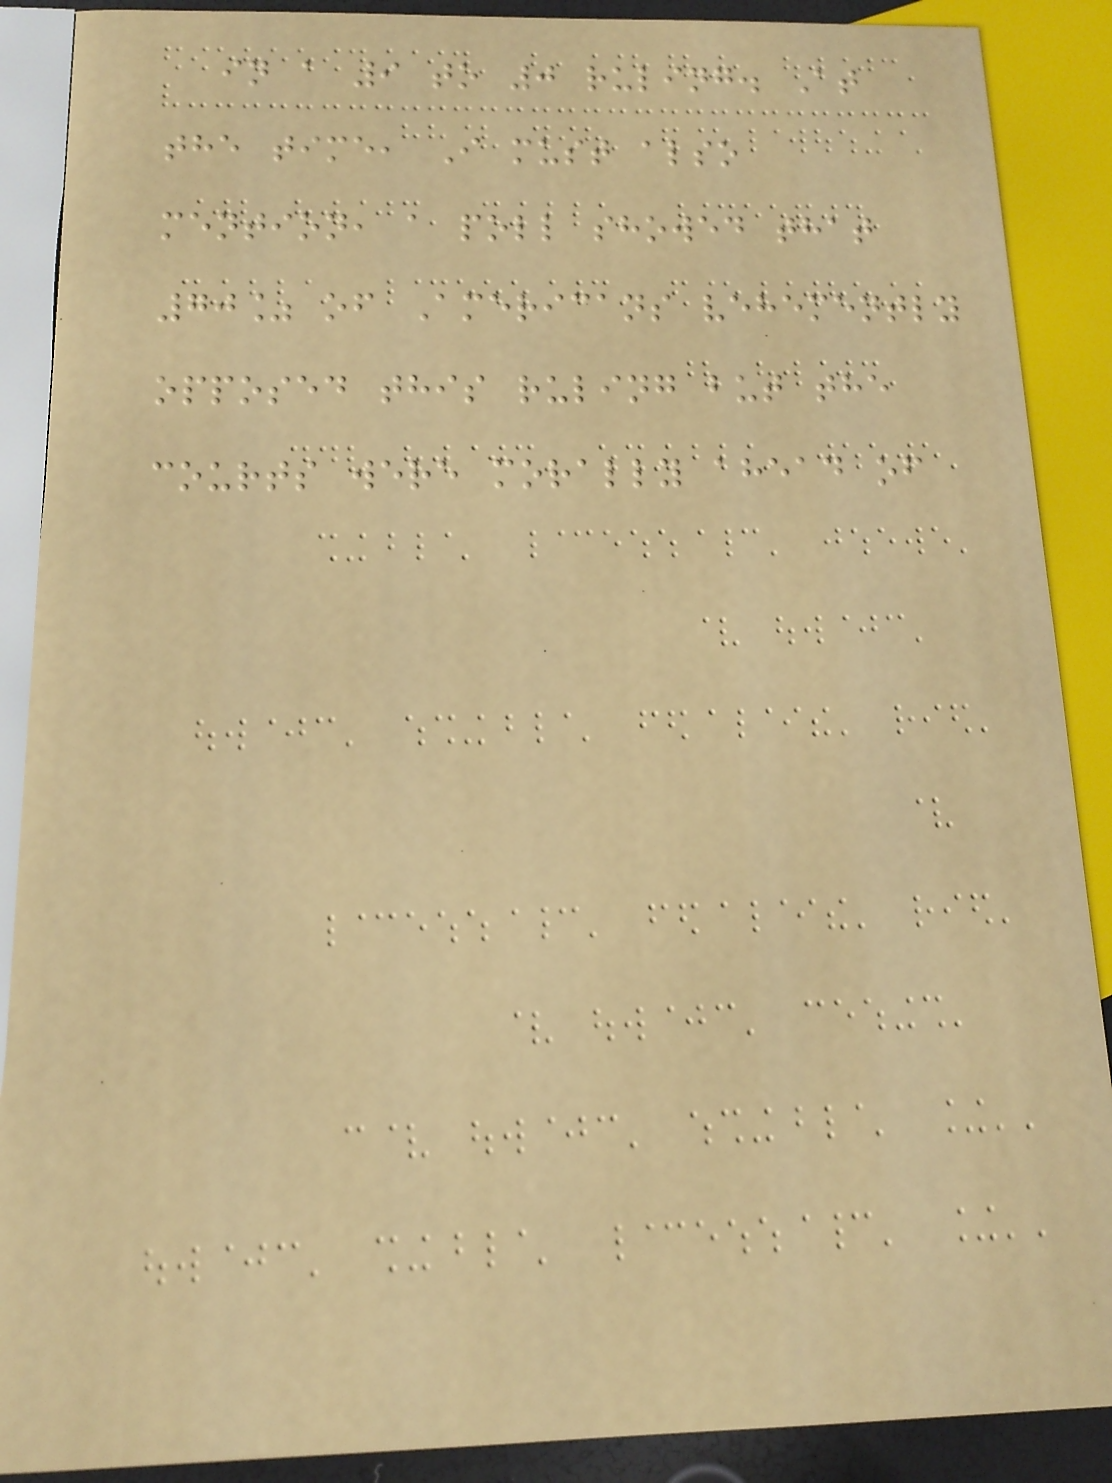in a 9 to 0 ruling. At
the time, I must also
mention, a poll showed that
70% of Americans vehemently
opposed this ruling but the
courts were morally ahead of
